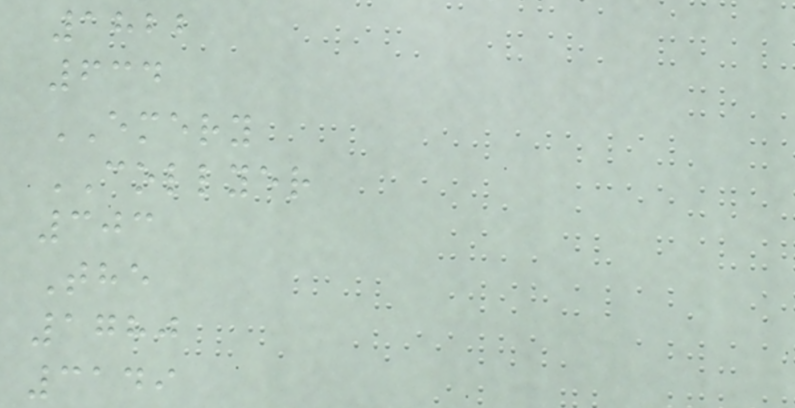1822
634
EMERY
COLLYER
303
The
1780
3149
